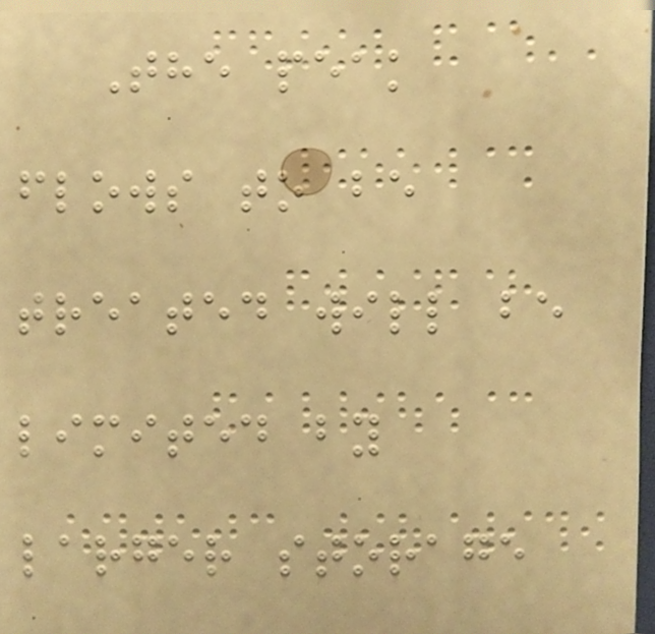The peak
flows to be
treated will be
limited by
larger storage
